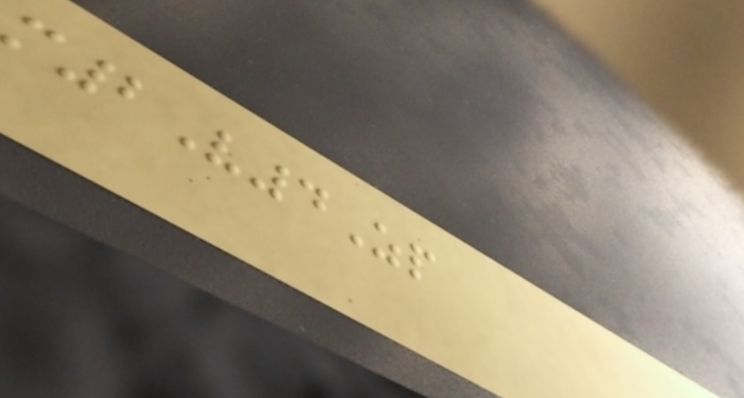m2V4Zp
